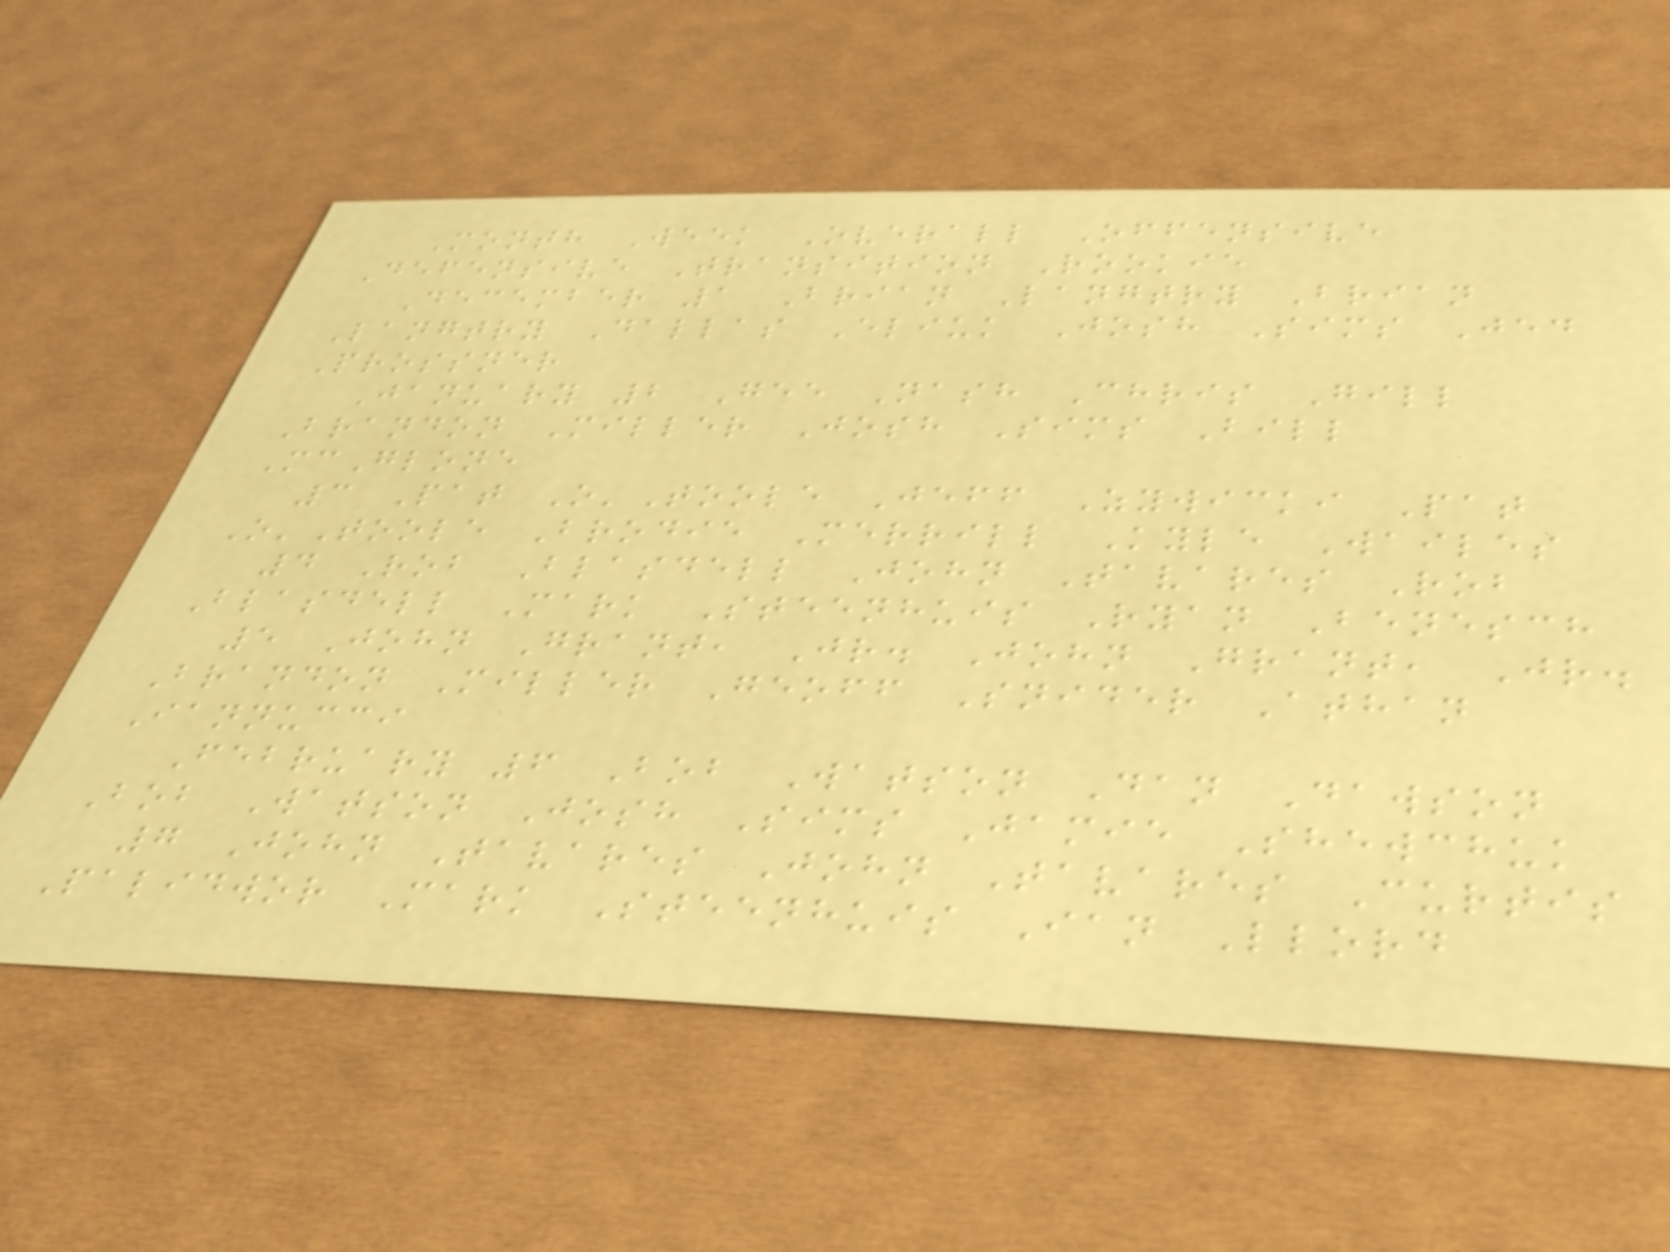Month Week Overall Offensive
Defensive Transition Rookie
December 1 Brian Langtry Brian
Langtry Dallas Eliuk Josh Sims Jed
Prossner
January 2 Gee Nash Chris Gill
Brandon Miller Josh Sims Bill
McGlone
3 Pat O'Toole Jeff Zywicki Pat
O'Toole Brodie Merrill Kyle Wailes
4 Rob Blasdell John Tavares Rob
Blasdell Mark Steenhuis Ryan Benesch
5 John Grant, Jr. John Grant, Jr.
Brandon Miller Geoff Snider Athan
Iannucci
February 6 Bob Watson Dan Dawson
Bob Watson Josh Sims Jamie Shewchuk
7 John Tavares John Tavares Curtis
Palidwor Mark Steenhuis Ian Llord
